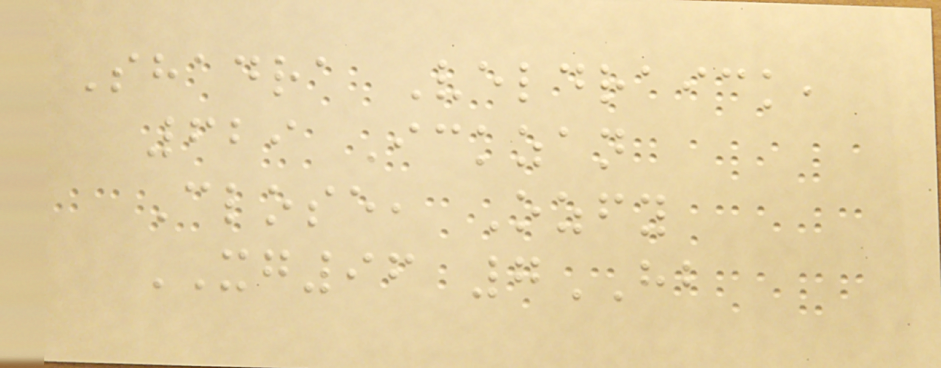Shadra Veldraick,
629 Ickzan
Close, Ozfy
XG96 7HB
